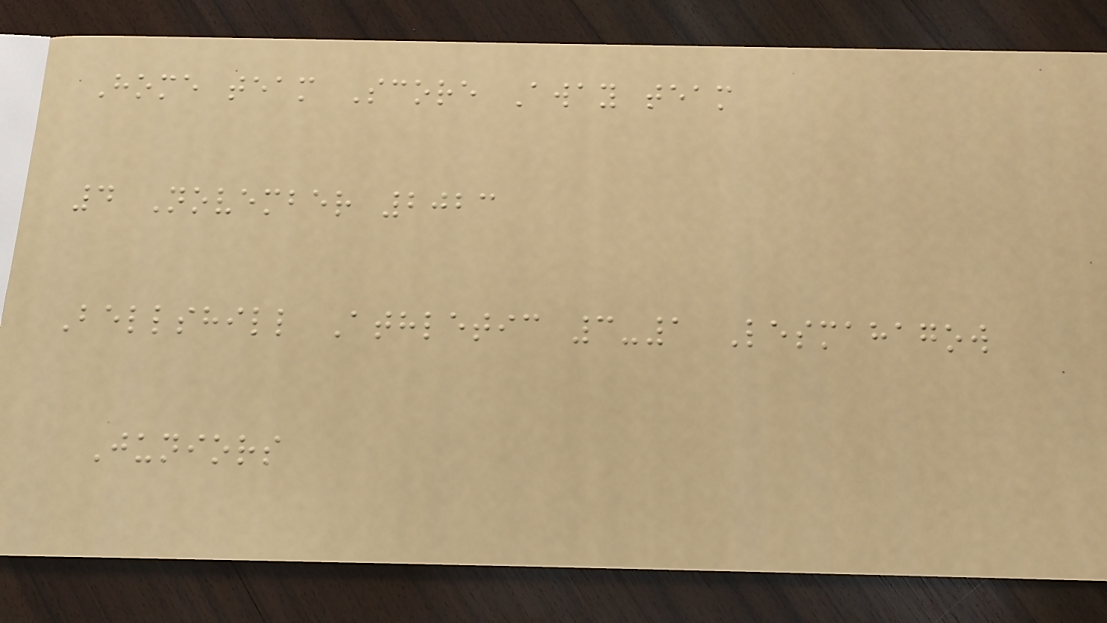Home team Score Away team
4 November 2023
Bellshill Athletic 3-1 Lesmahagow
Juniors
